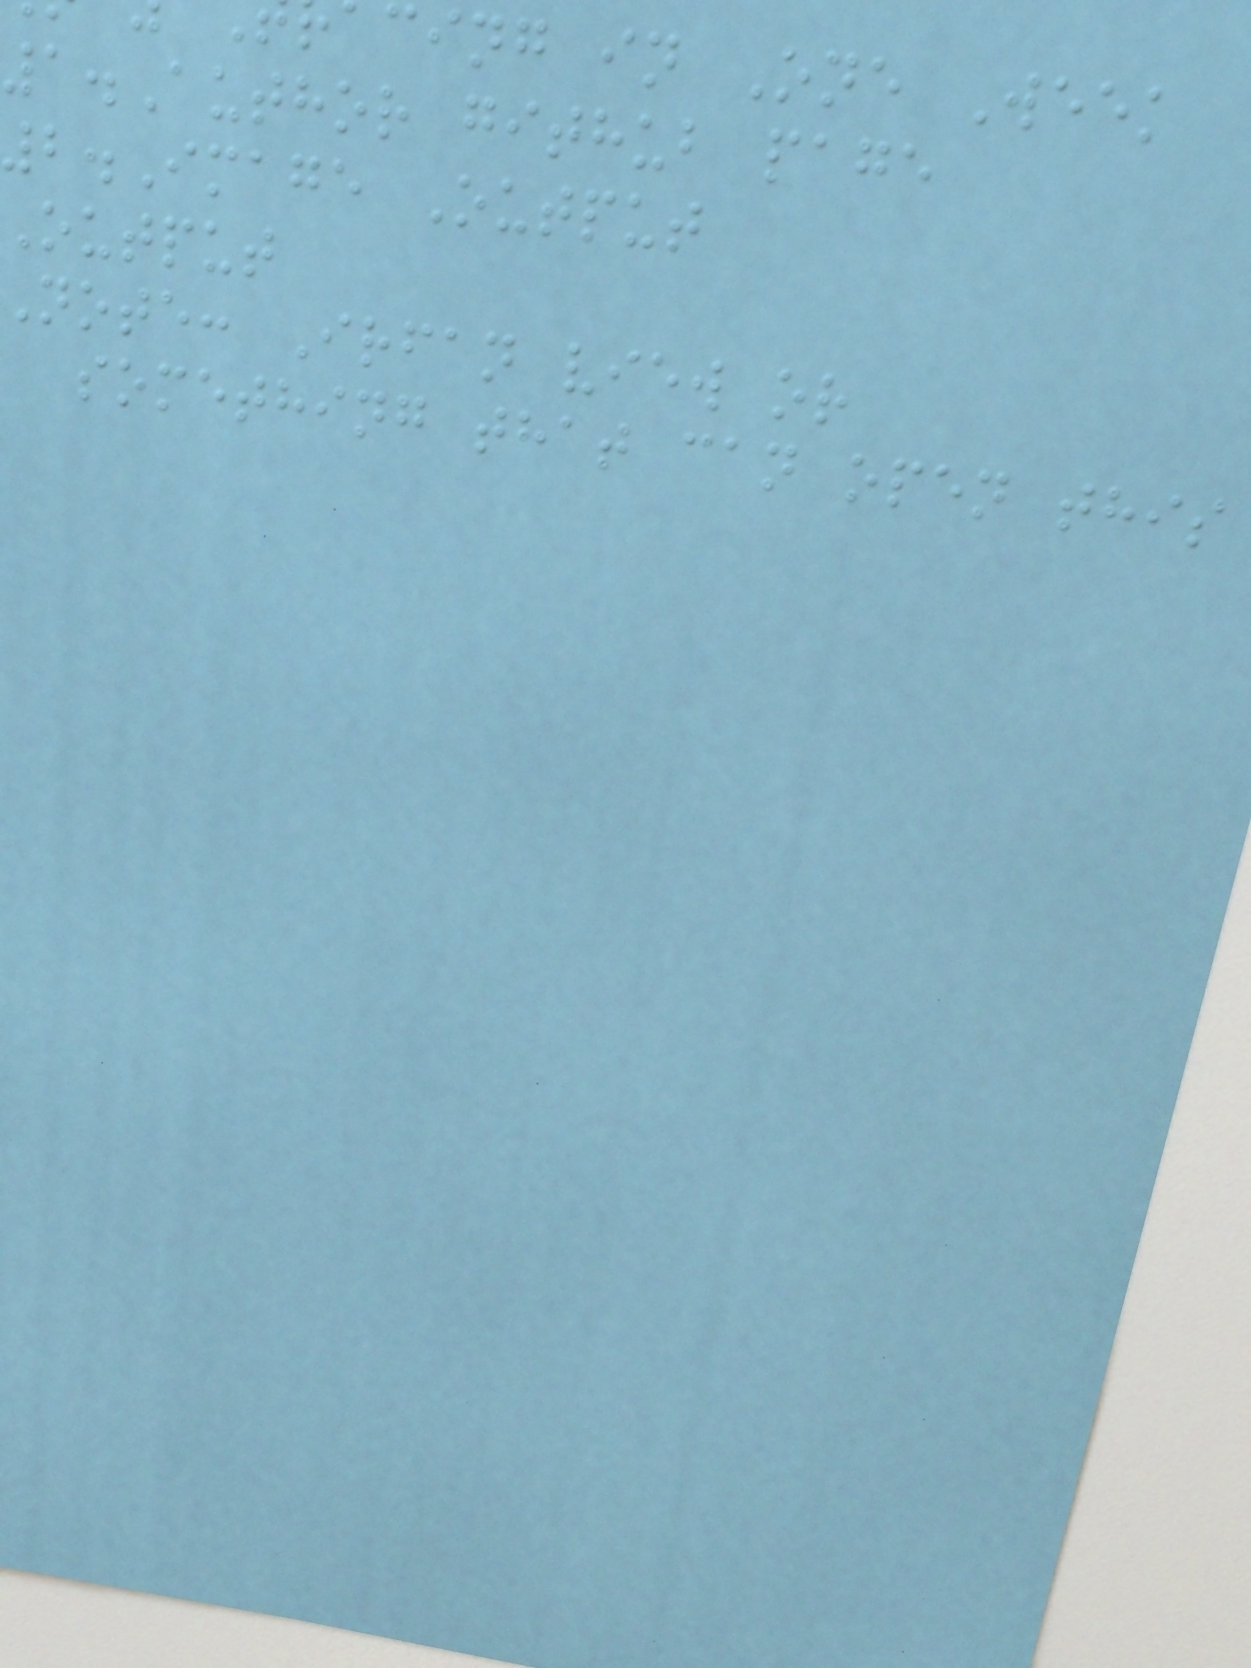cing in One Week
1.Author github page
2.Image Output
output
note: Irfan view or
something that can open this
